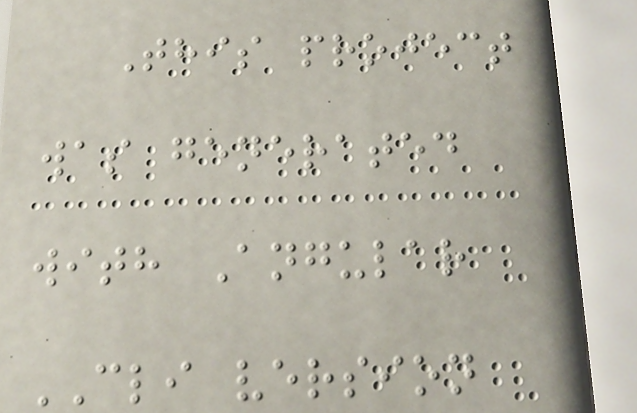This project
was generated
with Angular
CLI version
